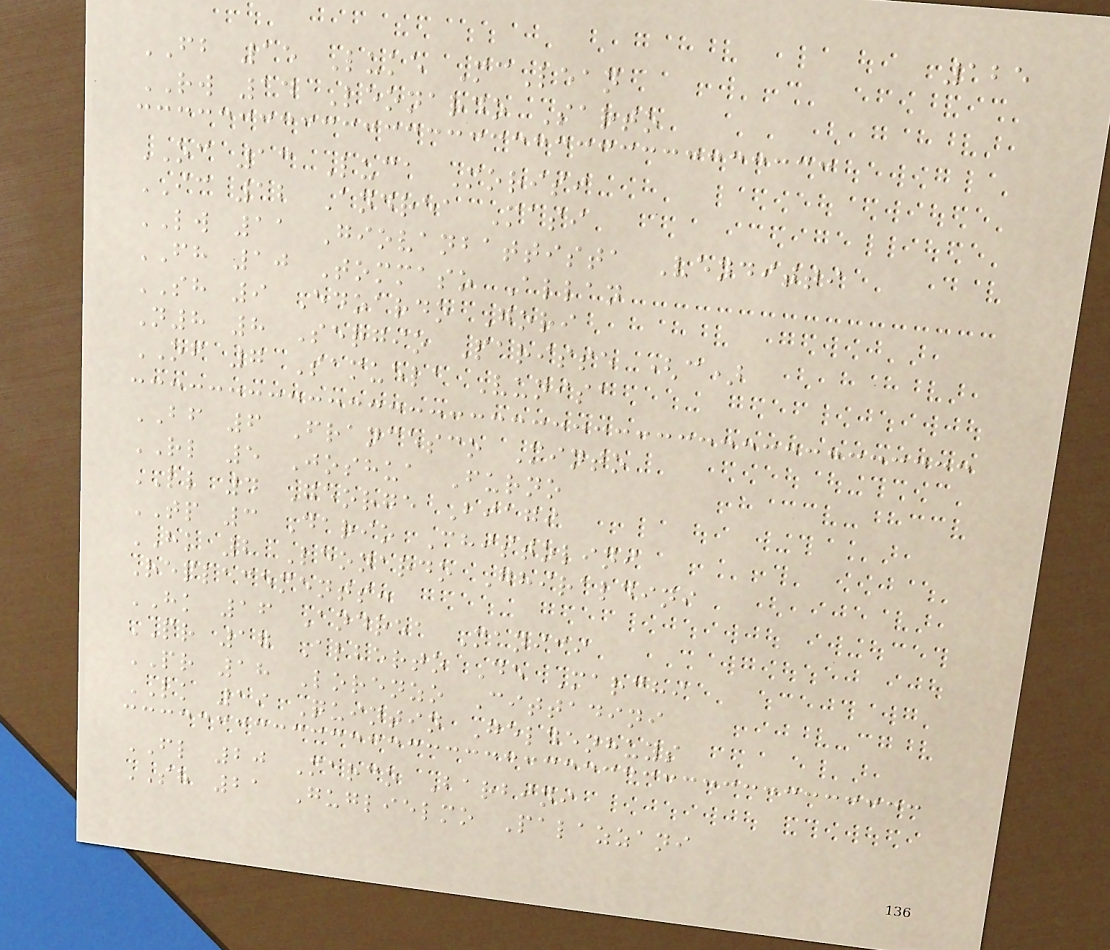125
FB 15 Luke McLean
RW 14 Leonardo Sarto
OC 13 Luca Morisi
IC 12 Andrea Masi
LW 11 Giovanbattista Venditti
FH 10 Tommaso Allan
SH 9 Edoardo Gori
N8 8 Sergio Parisse (c)
OF 7 Samuela Vunisa
BF 6 Francesco Minto
RL 5 Joshua Furno
LL 4 George Biagi
TP 3 Dario Chistolini
HK 2 Leonardo Ghiraldini
Replacements:
HK 16 Andrea Manici
PR 17 Alberto De Marchi
PR 18 Lorenzo Cittadini
LK 19 Quintin Geldenhuys
FL 20 Marco Barbini
SH 21 Guglielmo Palazzani
